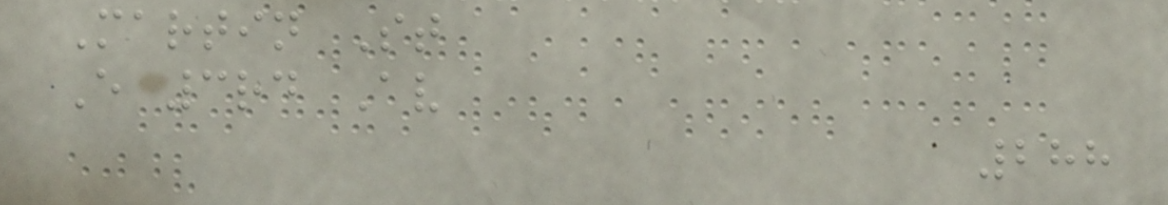Martin St
E 3rd Av
288
